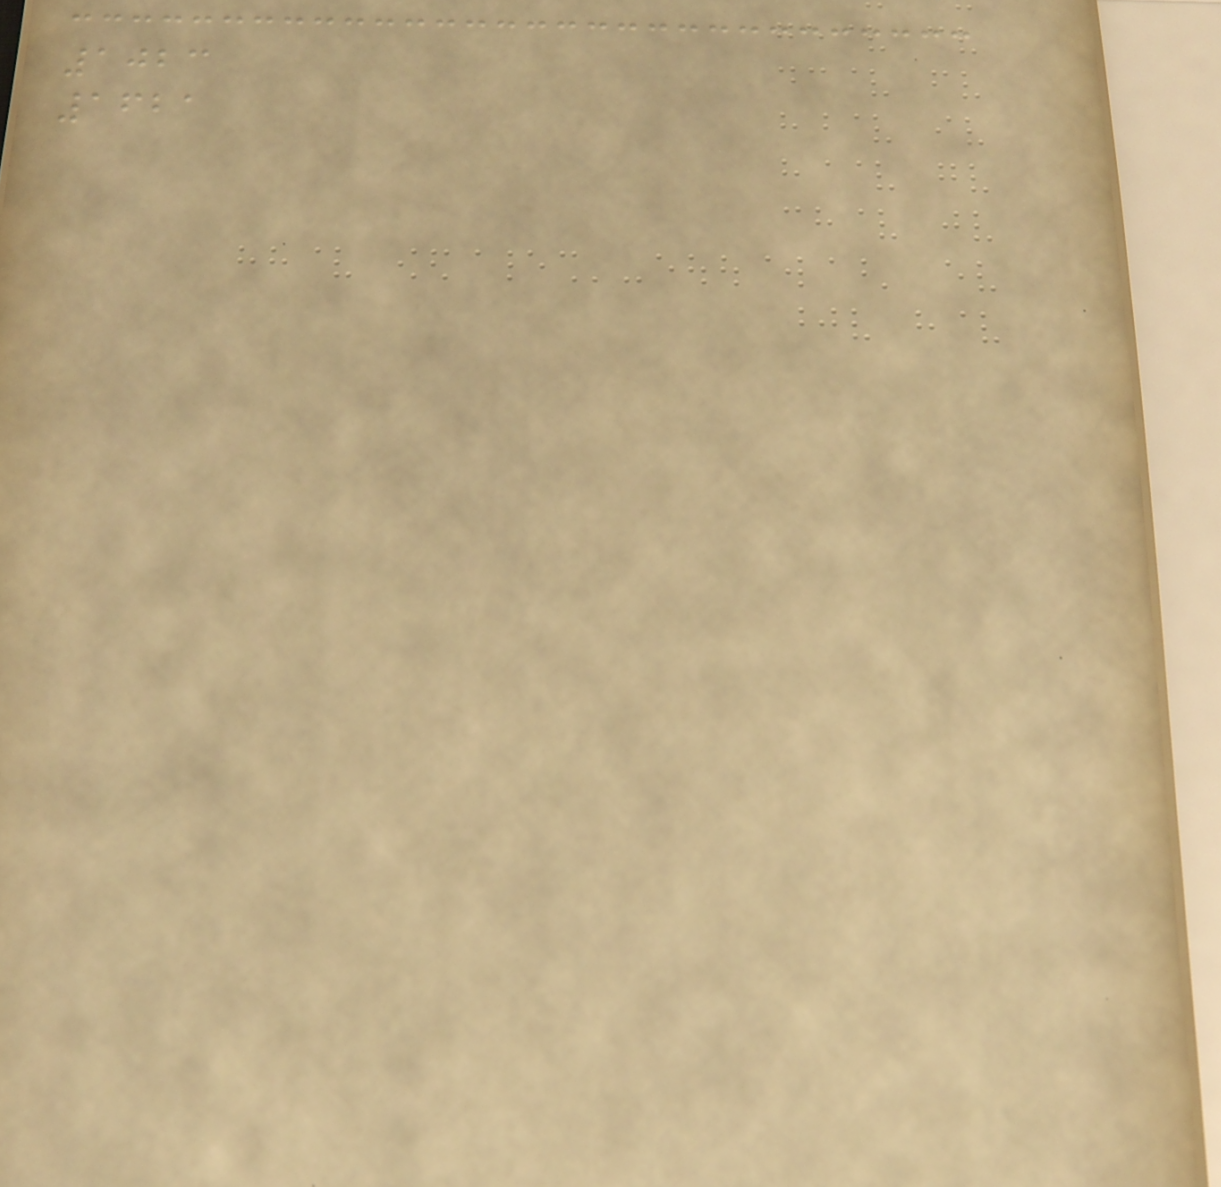1023
1621
